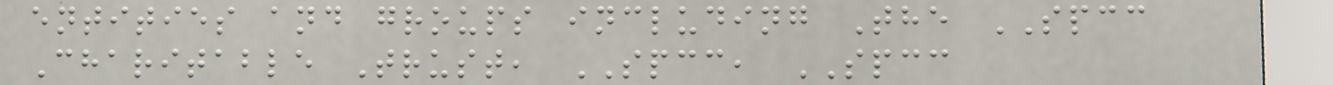entities and groups including The SPCC
Charitable Trust, SPCC, SPCC
